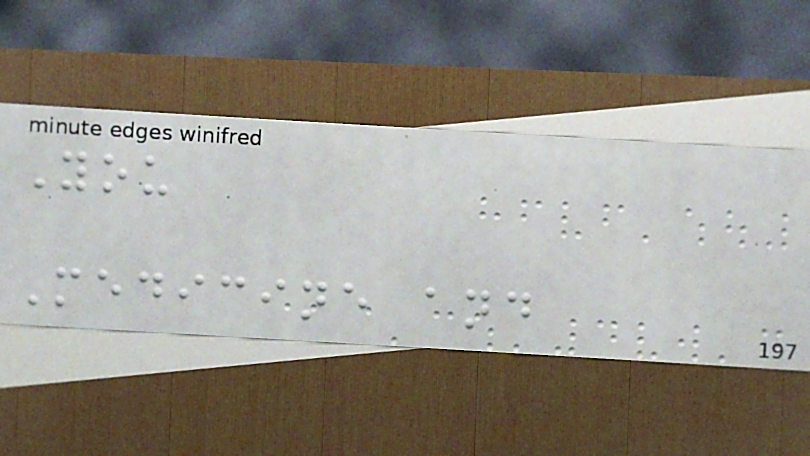You
Medicine and
